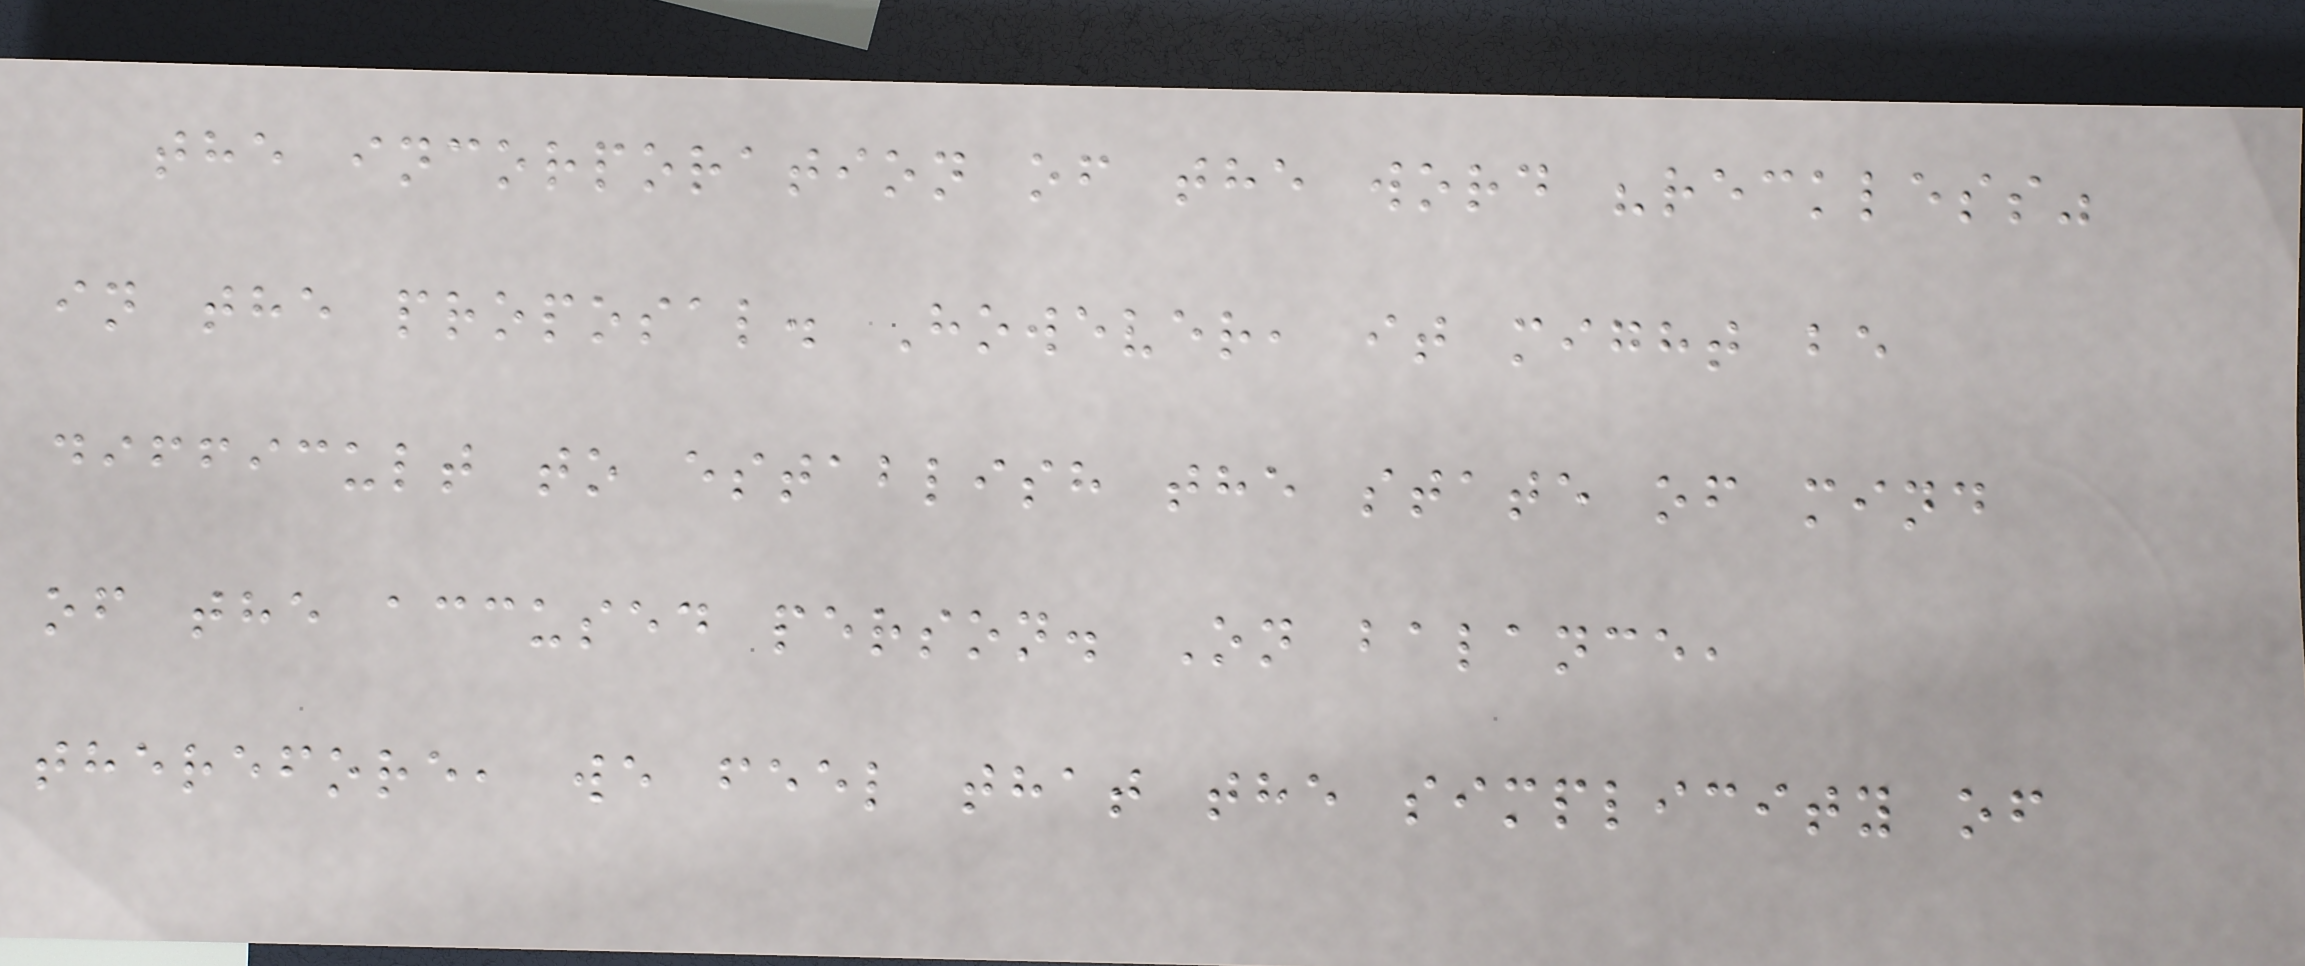the incorporation of the word "reckless"
in the proposal. However, it might be
difficult to establish the state of mind
of the accused person. On balance,
therefore, we feel that the simplicity of
